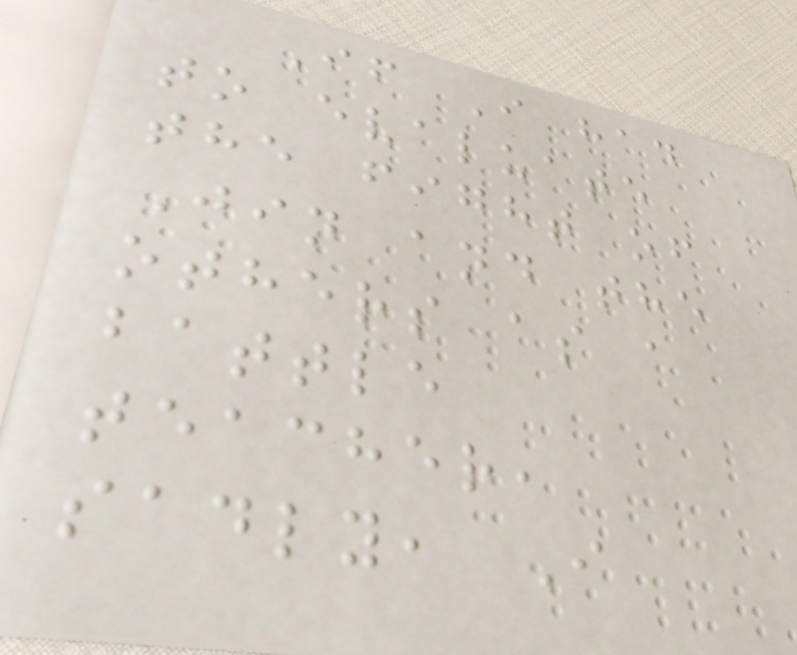If I had
to evaluate
the fight of
Jin and the
others as a
battle
teacher,
sadly, I
